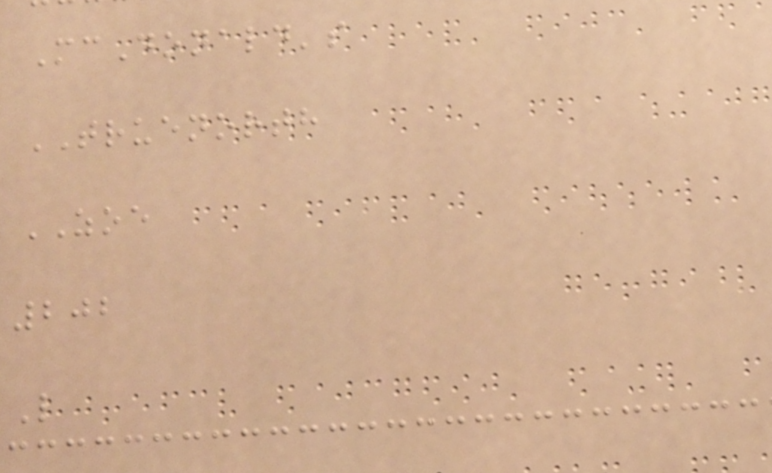McDonald's
TRUENORTH
ZOE
202
L
